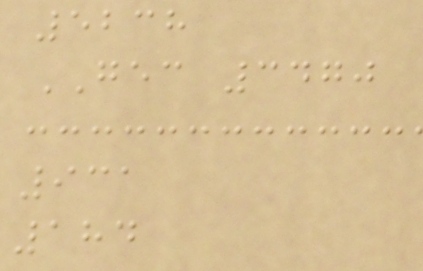5238
GEC 3470
931
184
